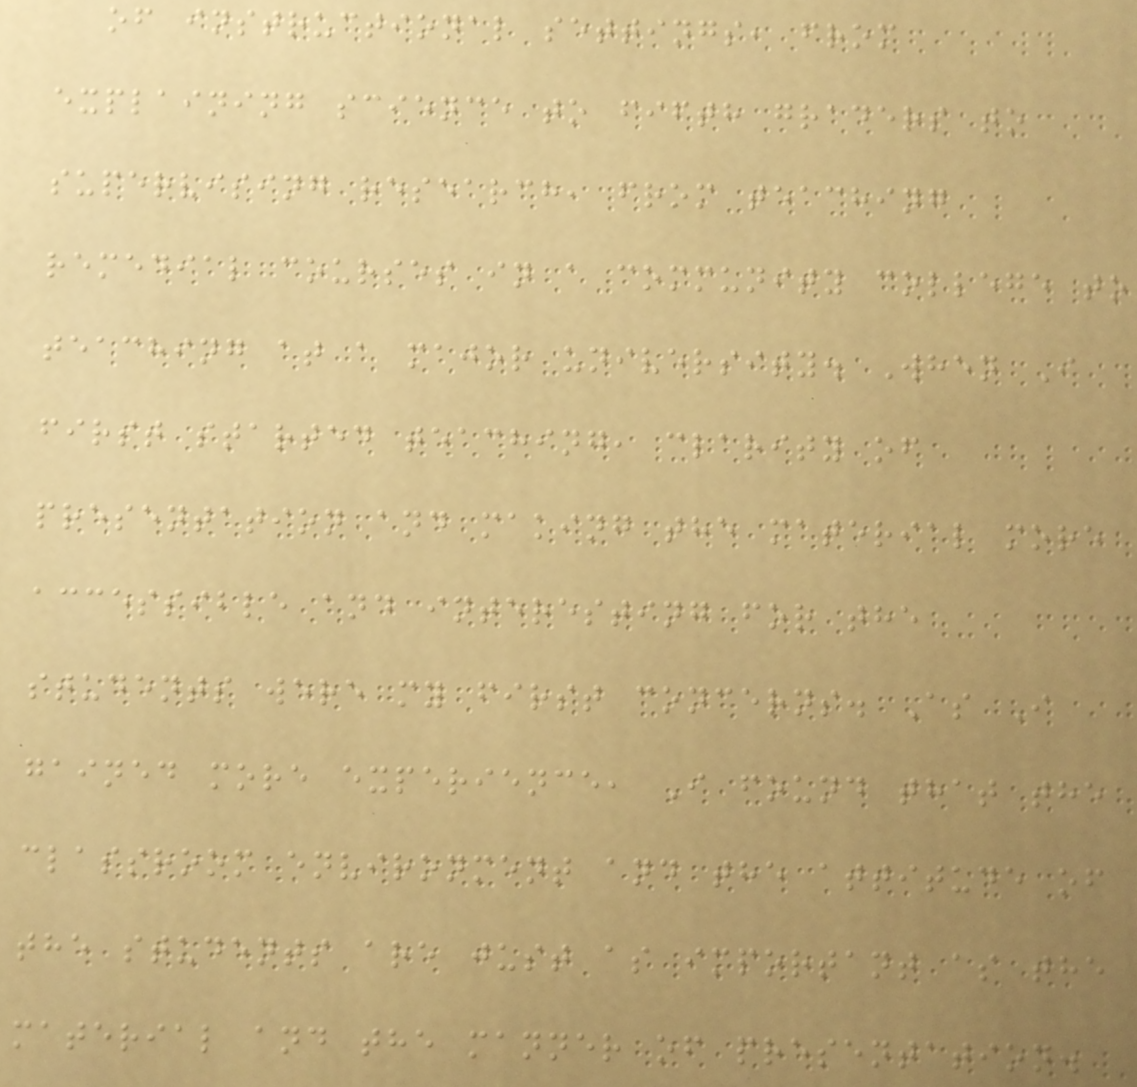of instructional settings, from
explaining science to fifth graders to
supervising research, from teaching
remedial courses in a community college to
teaching at a major university. When I
first started teaching, clarity of
presentation and making the material more
accessible and interesting for the
students were my first concerns. As I
gained more experience, I found that the
classroom environment and the attitude of
the students are just as important as the
material and the manner of presentation.
